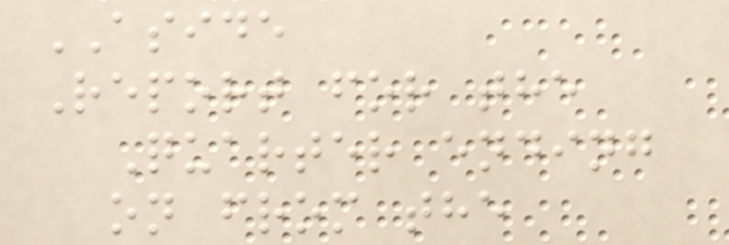ASIDE
Report for the
Quarter ending
on from the
